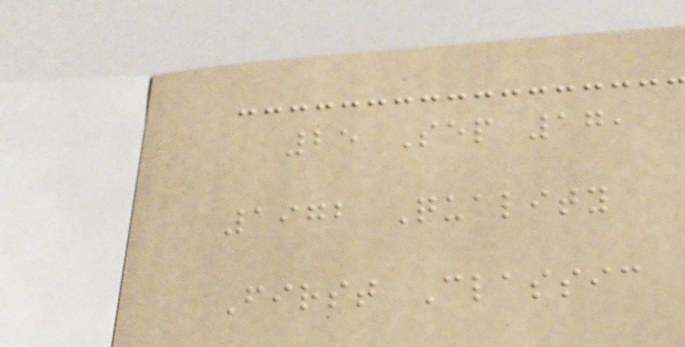25 Sep 17,
1972 Quality
First Classic
